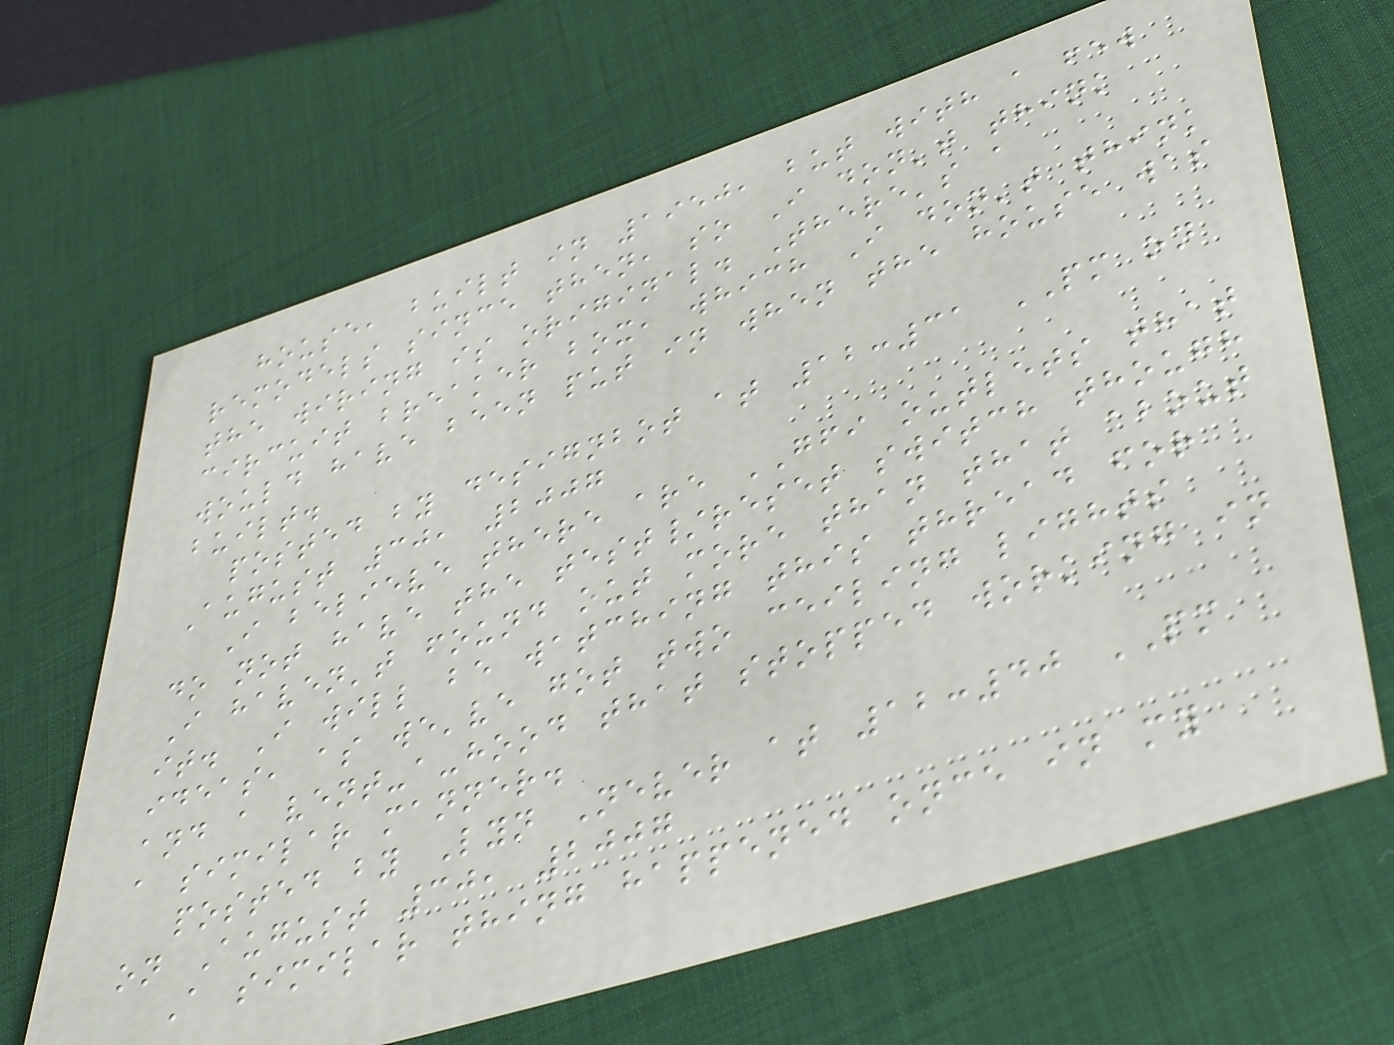house, built in 1950, but with a few
remodels since then, so I don't think
the wiring is original. There's a
circuit breaker box, which I don't think
would have been put in when the house was
built.
posted by designbot at 12:31 PM on
August 30, 2007
I believe there are GFI outlets that
do not have the test/reset switch though
I haven't found out more than that about
it. I will be watching this thread for
ideas, as we've got two ceiling lights
and a vent-a-hood that stopped working in
a similar manner.
posted by Lyn Never at 12:40 PM
on August 30, 2007
A similar thing happened once in my
